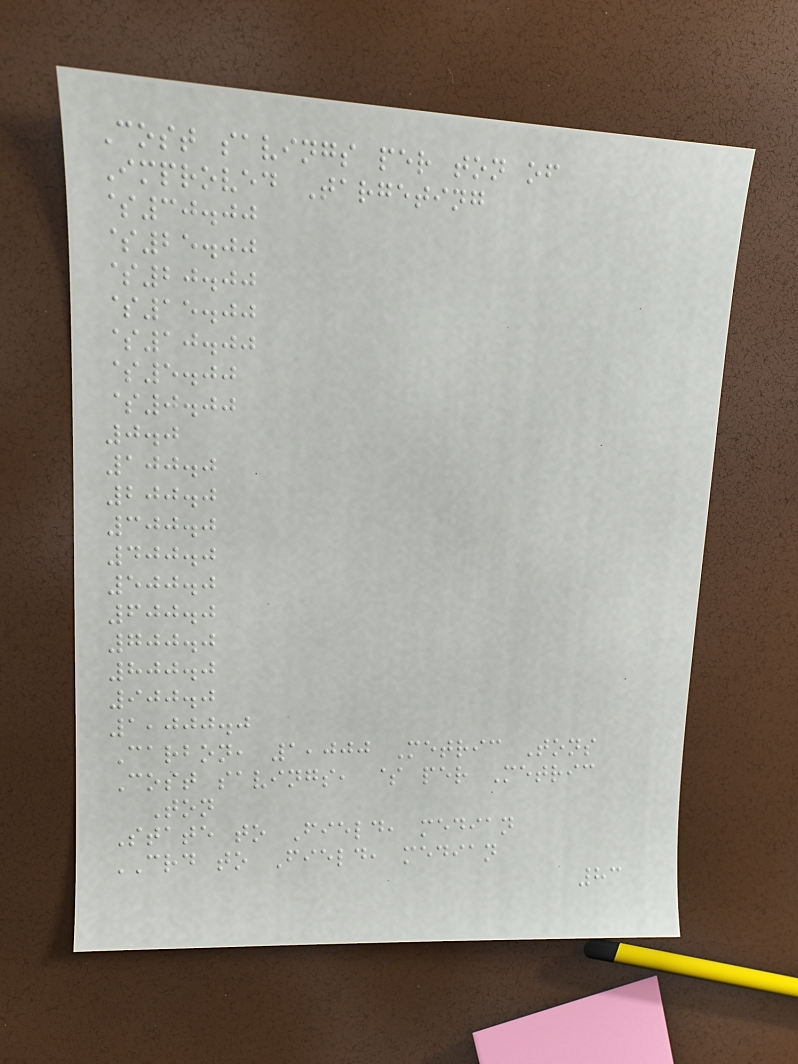Cost savings per ton of
Improved Targeting
$30.00
$25.00
$20.00
$15.00
$10.00
$5.00
$0.00
0.0
100.0
200.0
300.0
400.0
500.0
600.0
700.0
800.0
900.0
1,000.0
Carbon, 1,000 Metric Tons
Cost savings, $ per Metric
Ton
State to Field, median
CRD to Field, median
83
